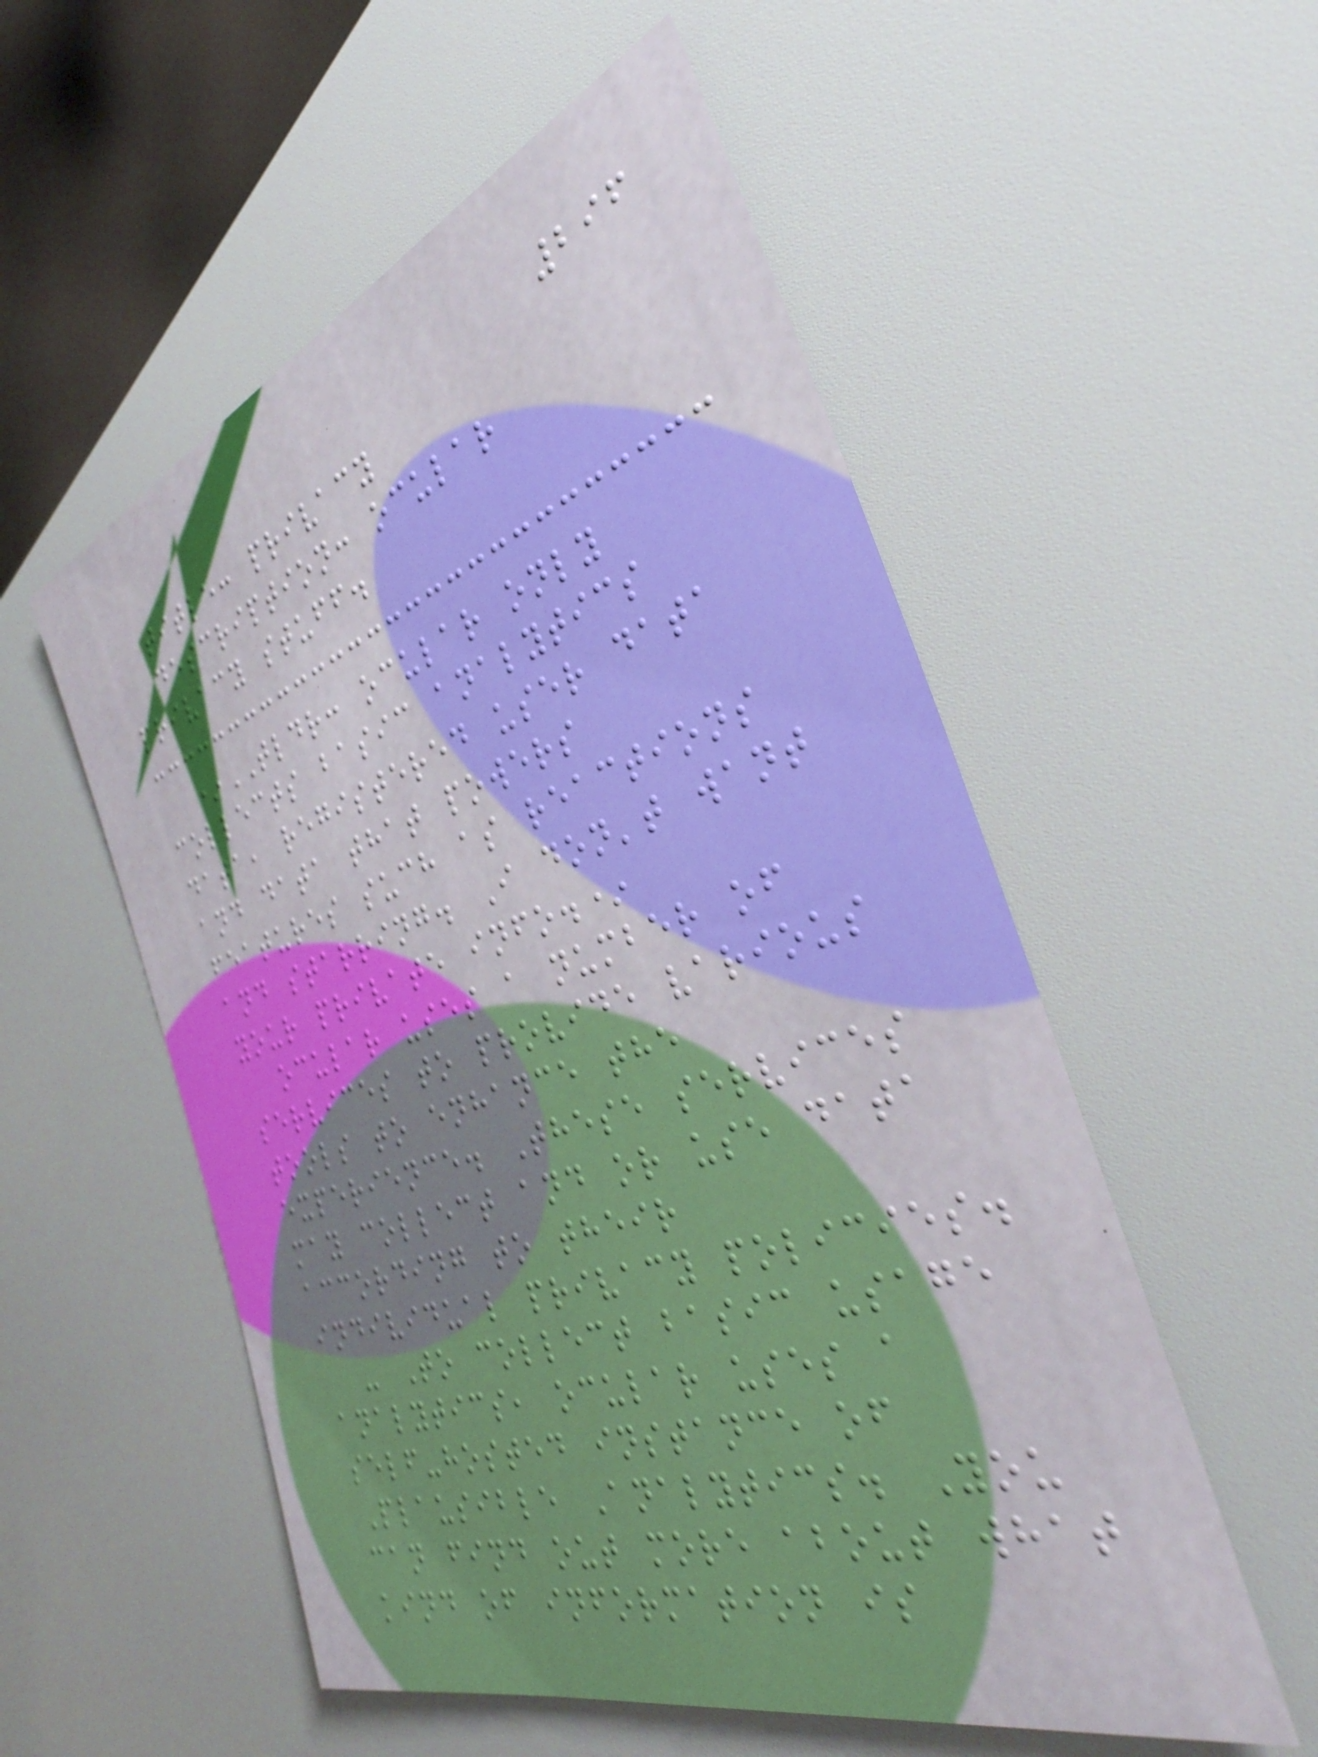296
title: privacy
description: ocular
privacy stuff.
*TLDR: ocular only
collects basic analytics
data, registered user data
and data that powers
features such as reactions
and starring. I don't want
your private info.*
ocular uses a number of
services to provide various
tools to enhance the
experience. These services
may collect and or use data
according to their
individual privacy policies.
- To collect basic usage
analytics, ocular uses a
self-hosted instance of
Plausible Analytics. You
can find out more about what
kind of information is
